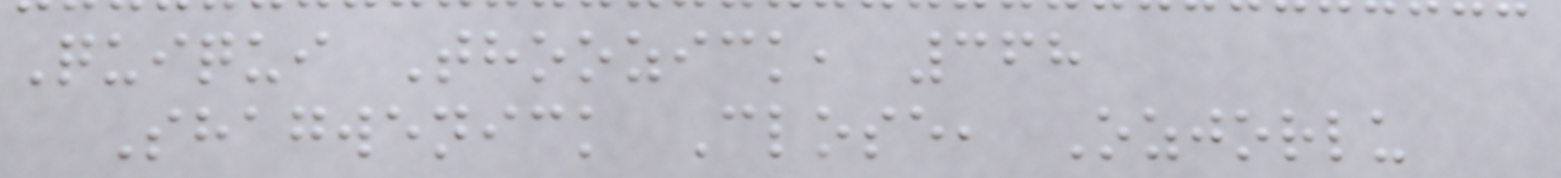Quiqui Thoozick, 368
Shagwenick Close, Ozjorlu
